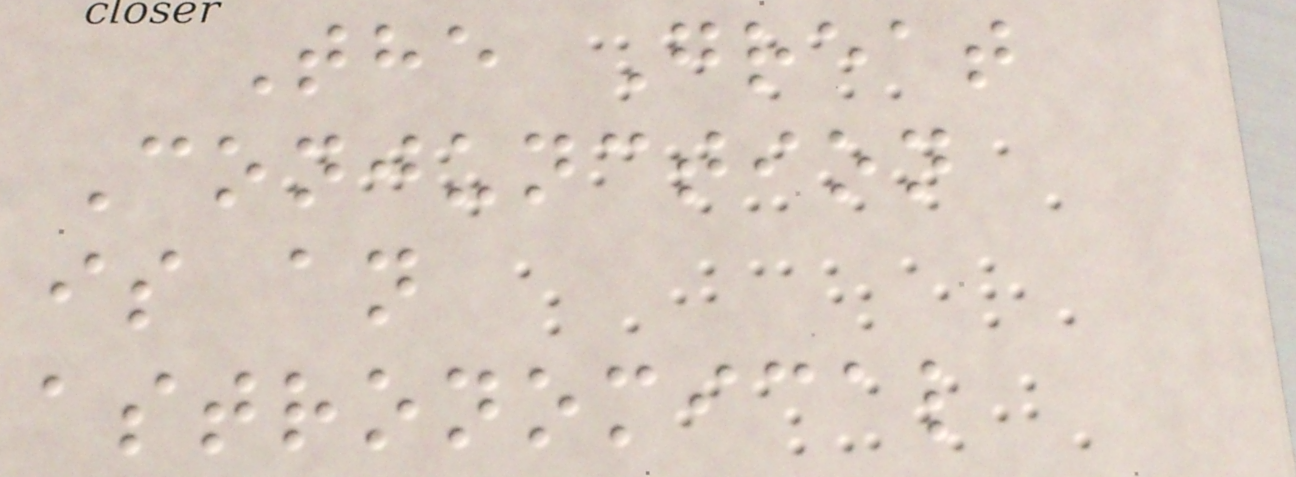The Great
Conjunction
is an
astronomical
